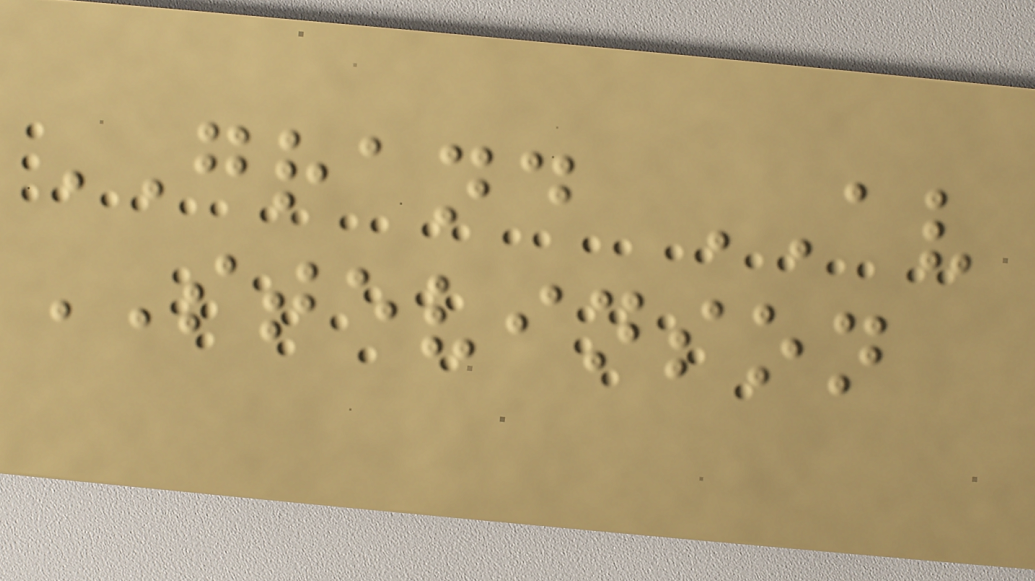GRAND AV
STEVINSON
